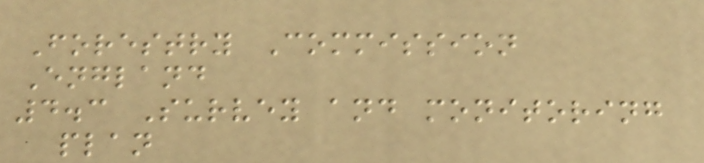Forestry Commission
England
4.3 Survey and monitoring
plan
